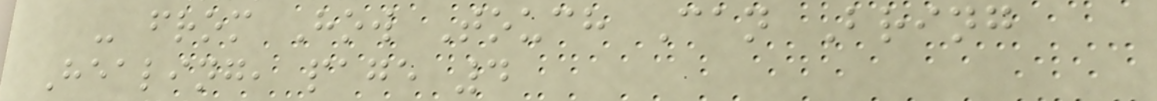- from How Touch Can Bring
Healing, page 4
